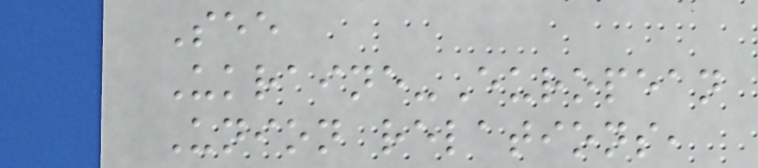See
Ukraine-European
Union relations,
